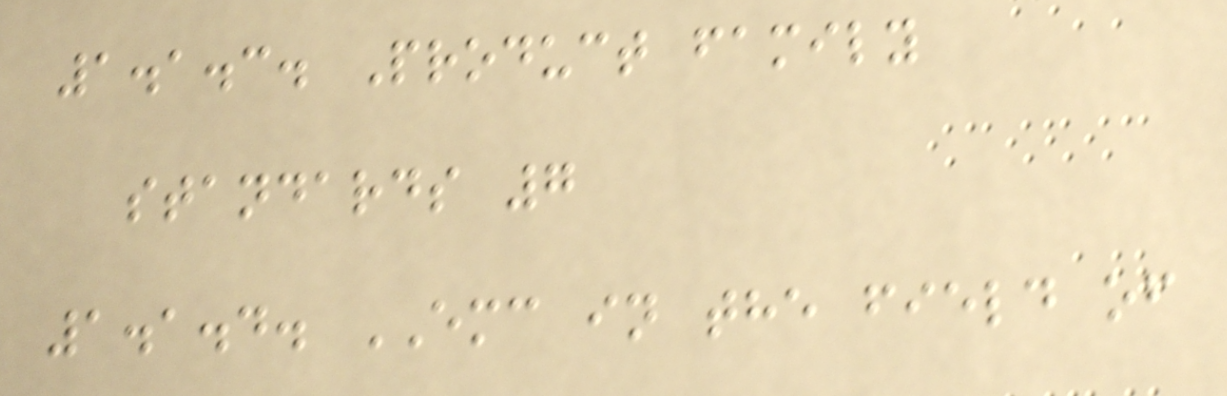1.1.3. Product family
standards 7
1.1.4. EMC in the field of
